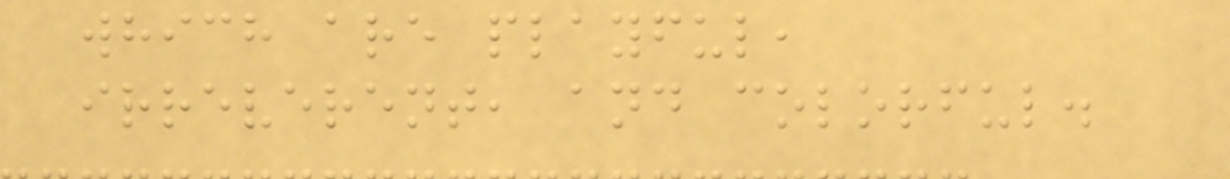which are playful,
irreverent, and colorful.
